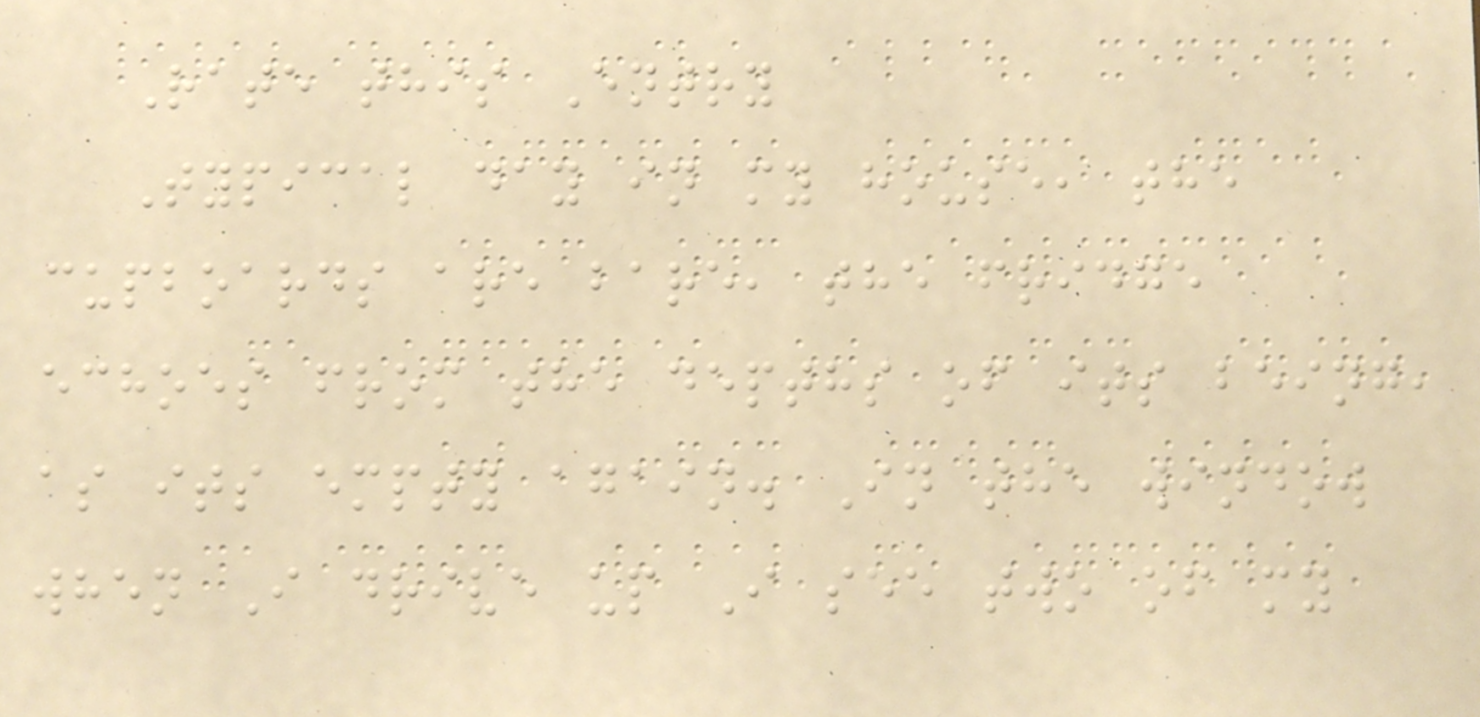Rate this Entry
Typical day in my house, the
cupboards are bare, the fridge
echoes from the depths of its being,
as its empty again. In the window
when I drive up I see two of my
